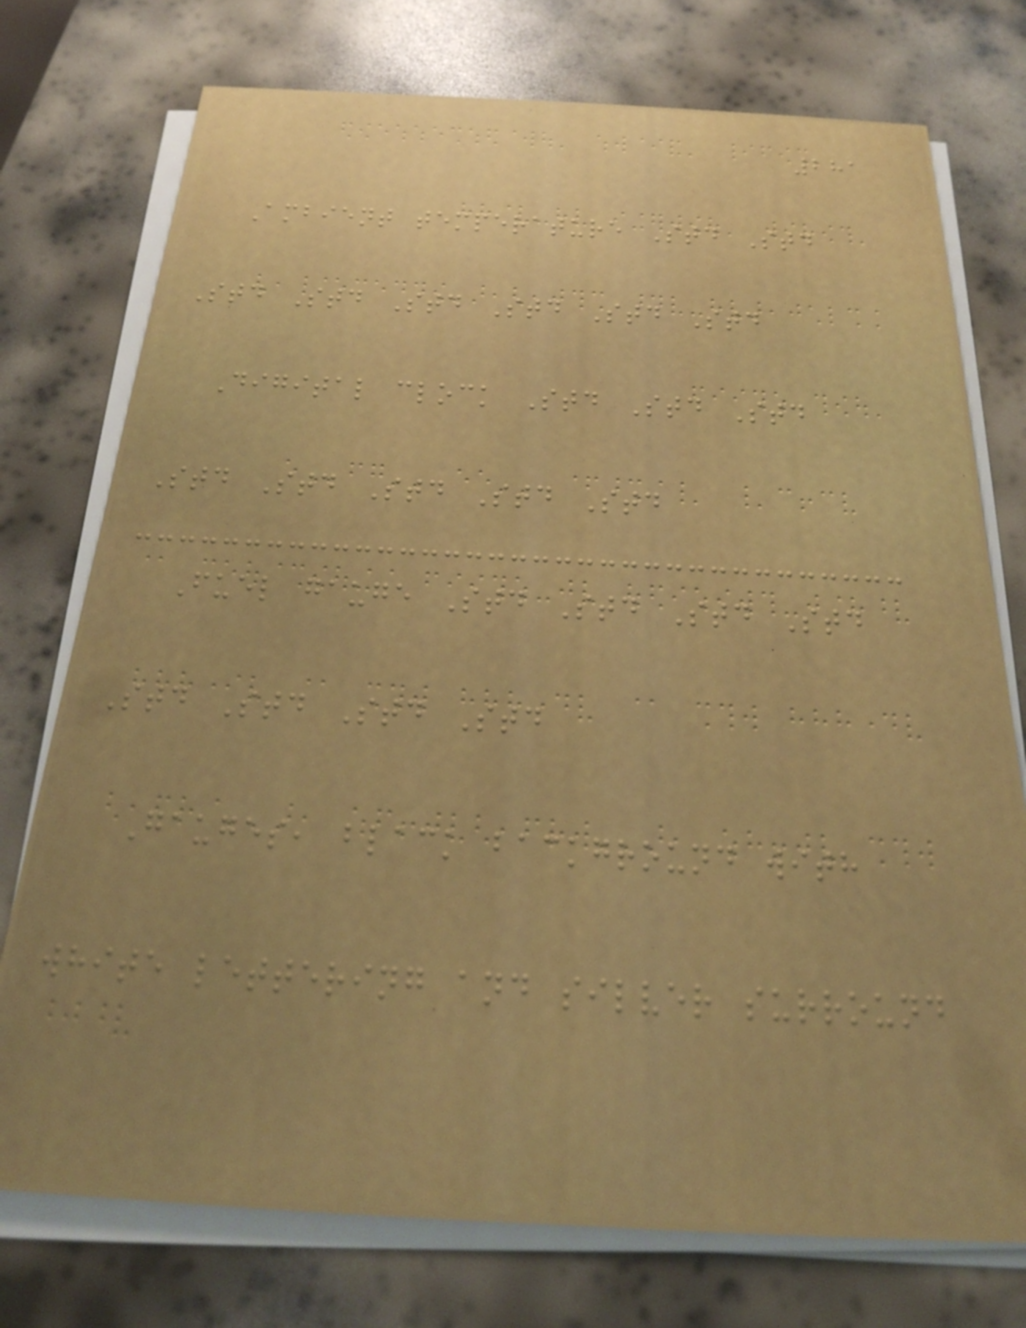281
Ambient temperature Std Std
Std Std Std Std Std Std
Digital clock Std Std Std
Std Std Std Std Std
Fuel gauge Std Std Std Std
Std Std Std Std
Gauges, black background with
white lettering and silver surround
